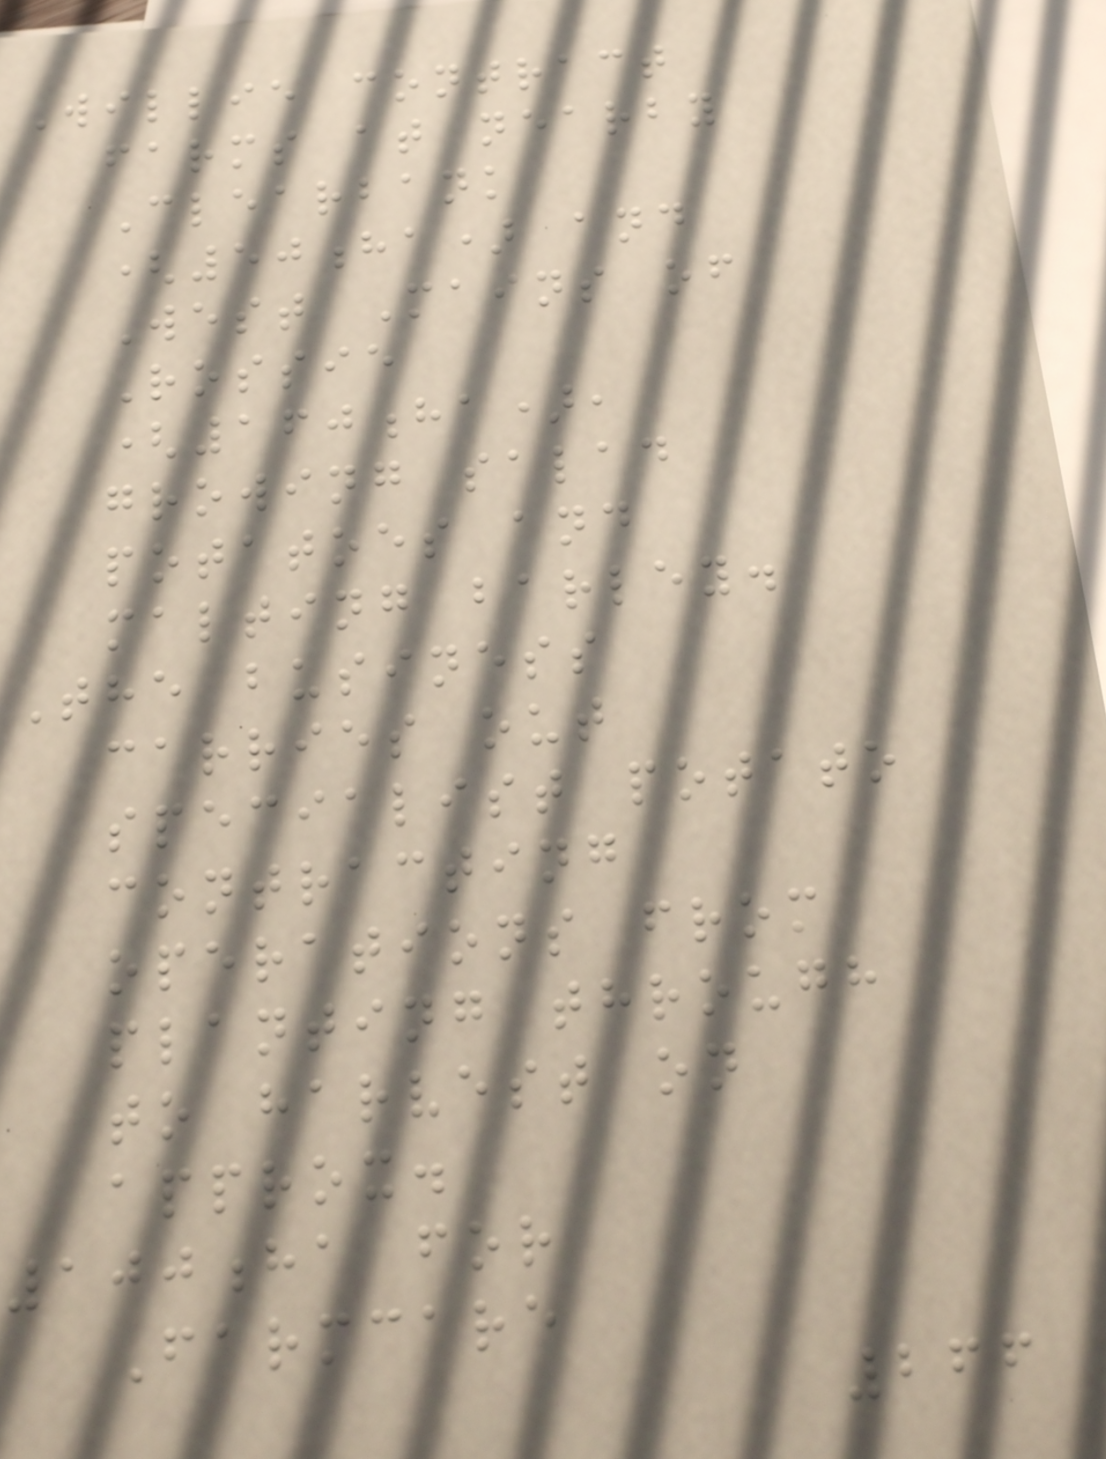Willie contract
farms at nearby
Clearbank
(50ha) and
West Mains of
Rossie
(160ha),
growing salad
potatoes and
malting barley.
The business
carries out
specialist potato
contracting
operations from
planting through
to harvest on
approx.
100ha for
Farmcare
266
